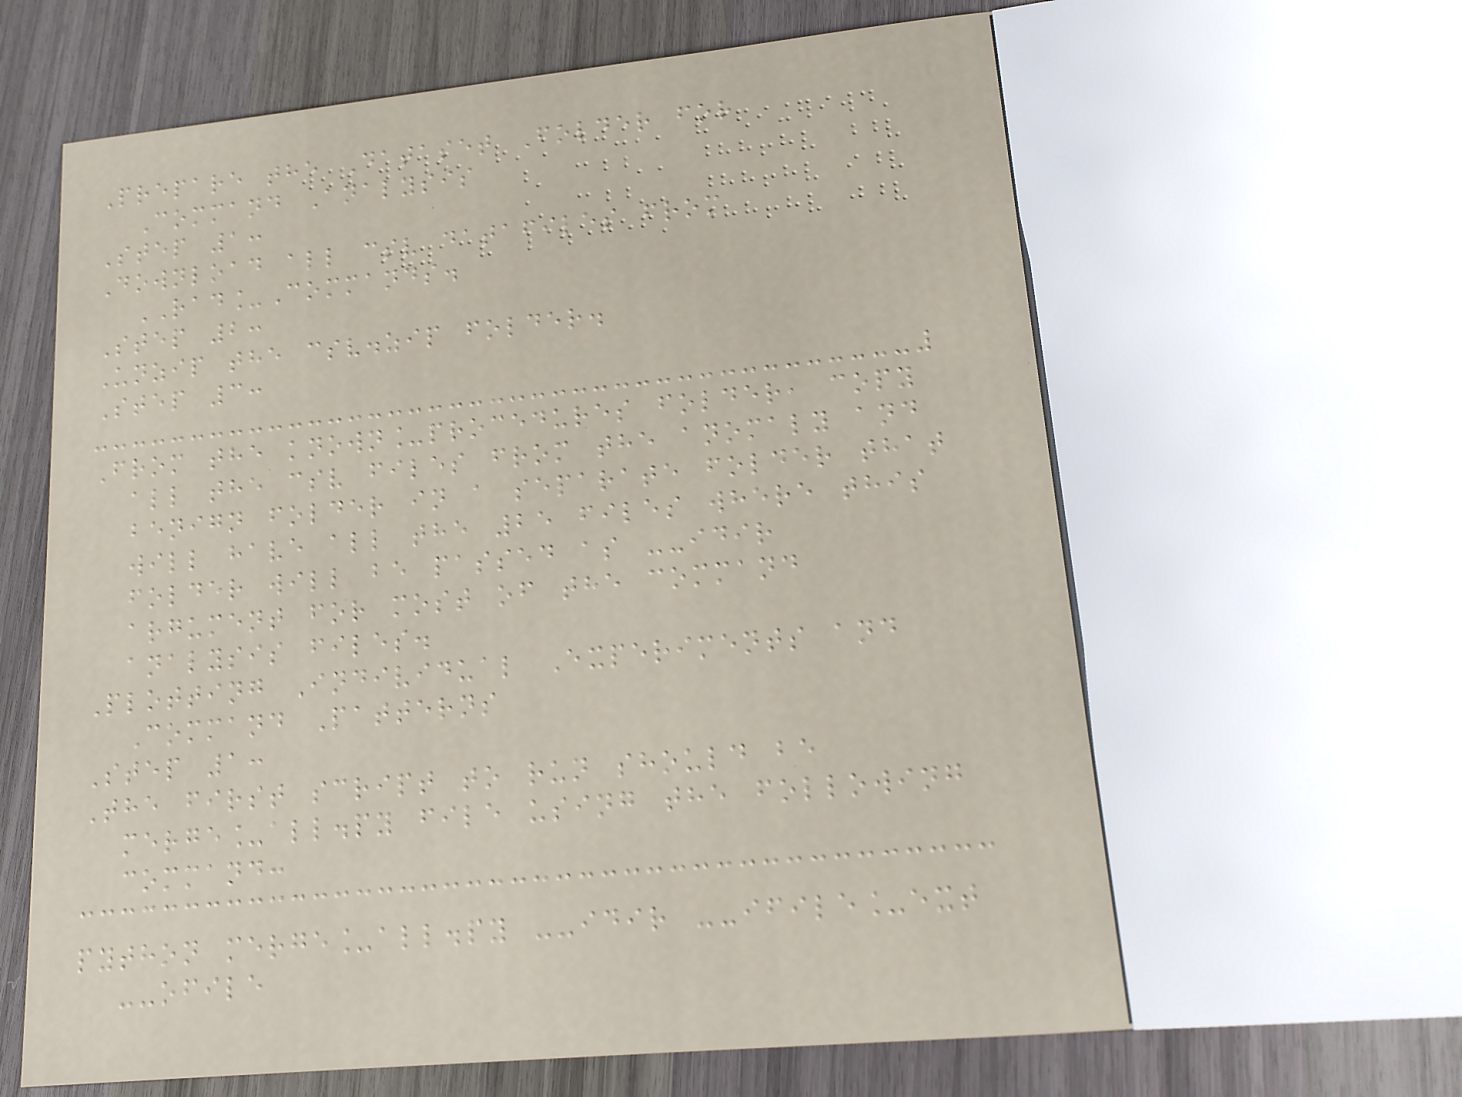Prepare the Dataset Folder for
Command Analysis
Step 1:
Download all csv datafiles from
RAD_Commands.
Step 2:
Unzip the csv.zip folder.
Step 3:
From the known_procedures folder, copy
all the csv files from the anomaly and
benign folder in a separate folder that
will have all the 25 files where this
folder will be passed as --idir
argument for most of the command
analysis files.
Plotting Individual Experiments and
Command Patterns
Step 1:
The first script to run should be
merge_all.py file using the following
command:
python merge_all.py --idir --ifile_ext
--ofile
